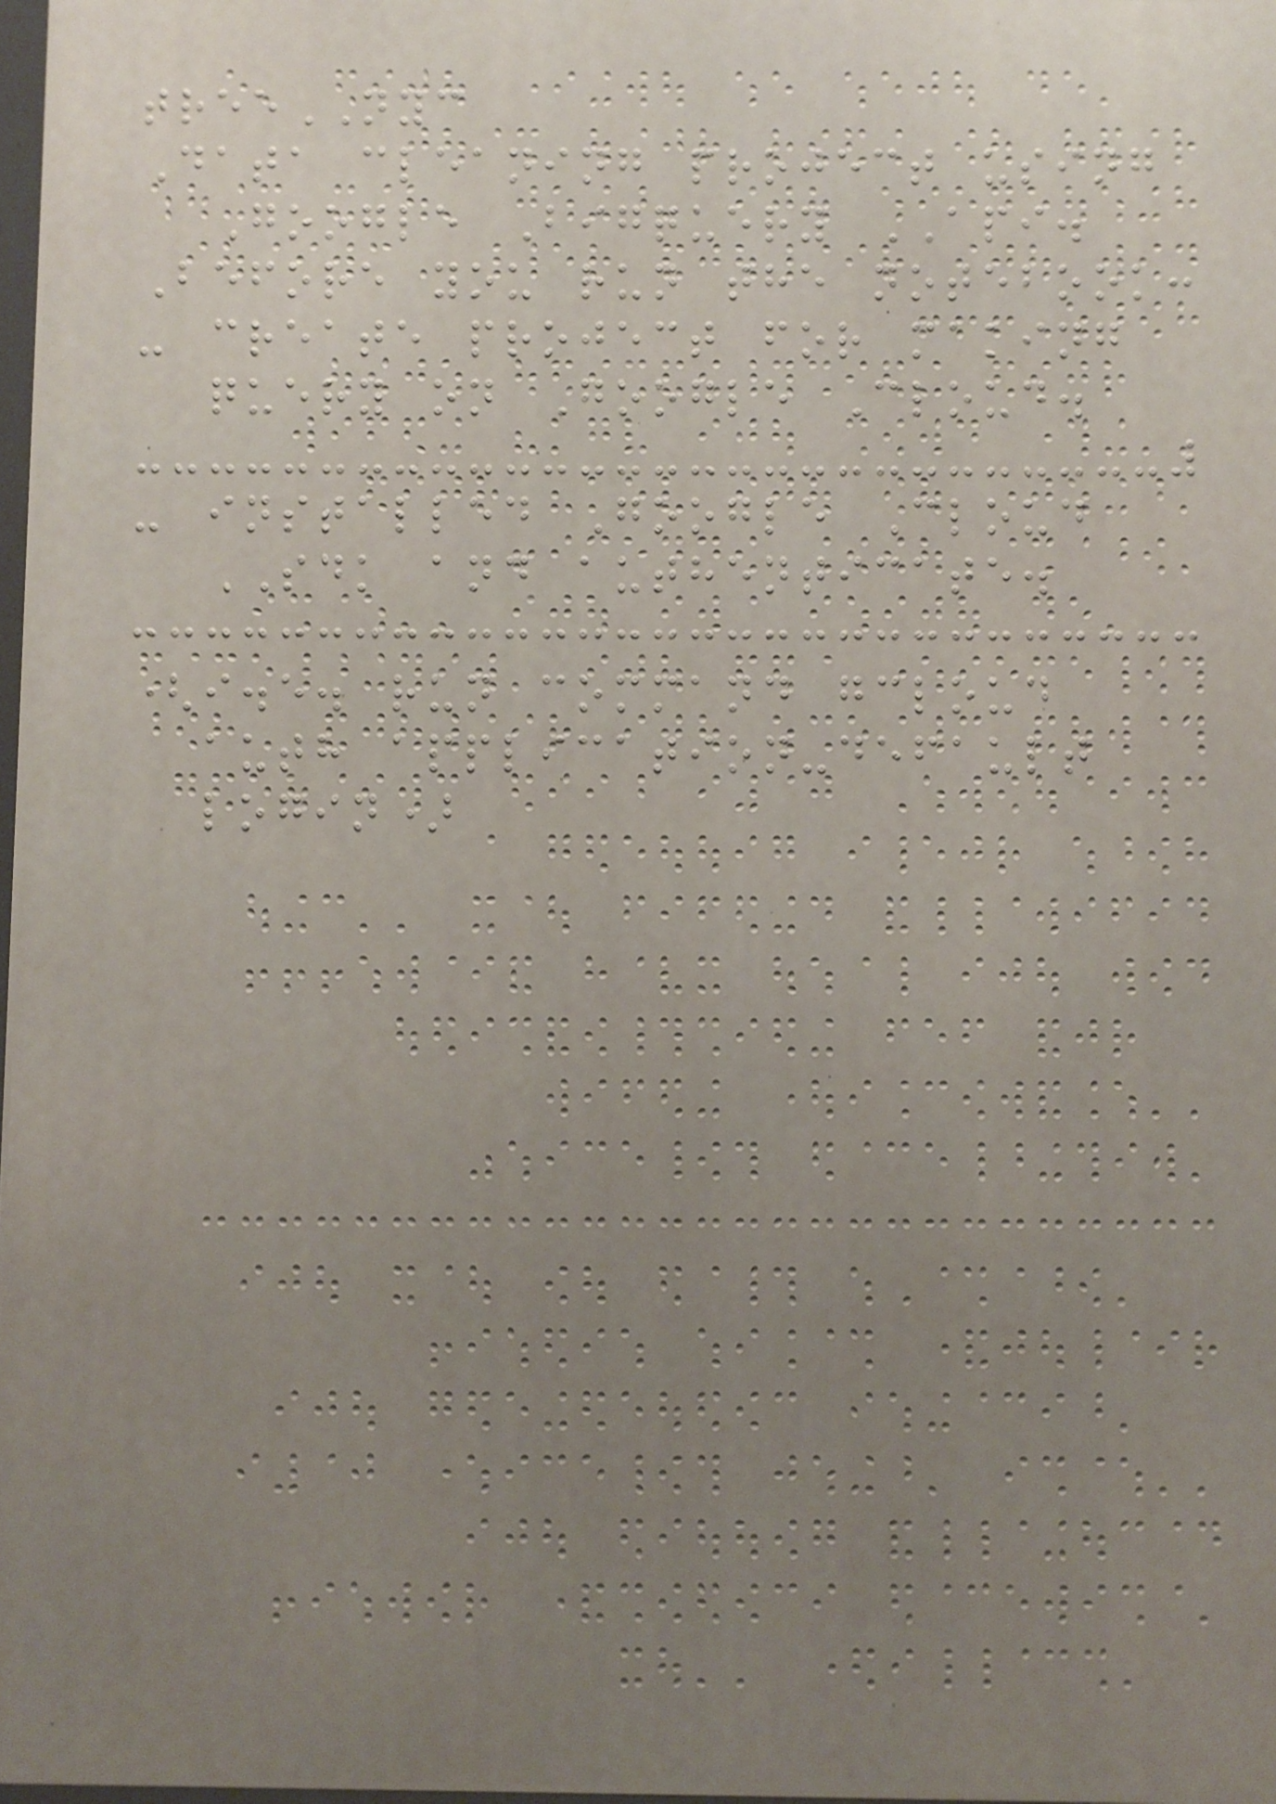treeNYC
Data cleaning project using
Google Bigquery API.
Before you run the notebook:
- create project for making
query on Google Cloud.
- installed Google Cloud
SDK and authenticate.
(i.e. run command gcloud
auth application-default
login)
